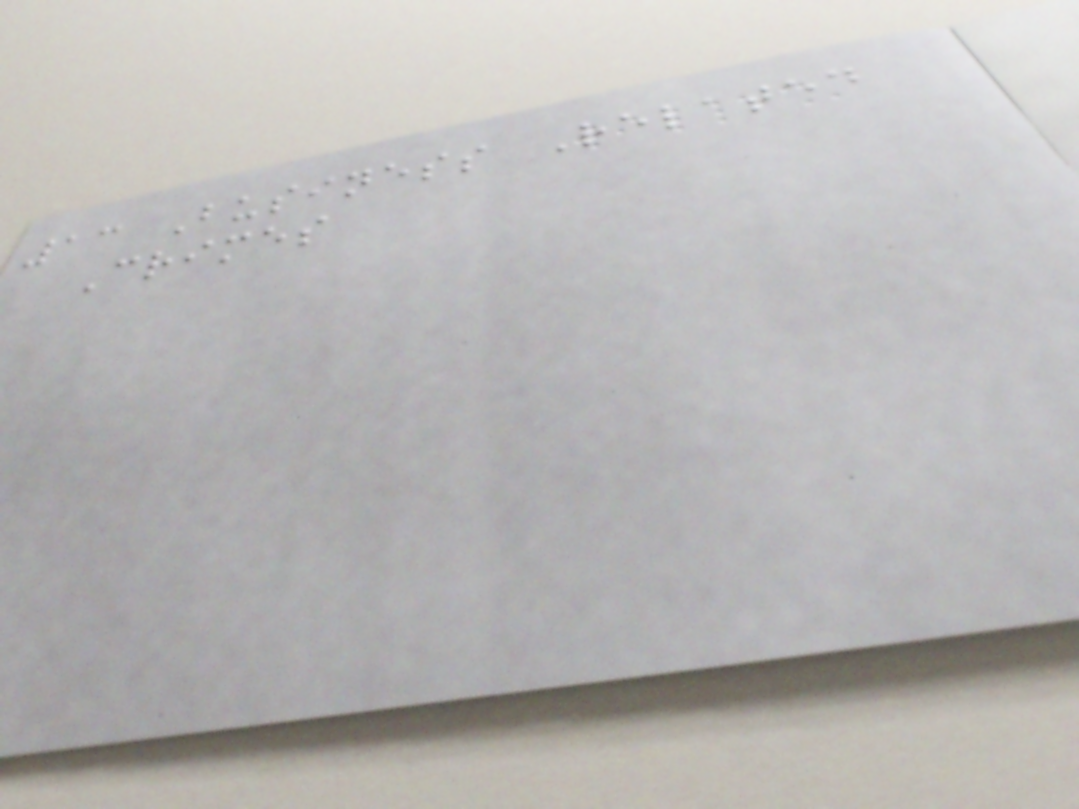13 Business Related
Crimes
